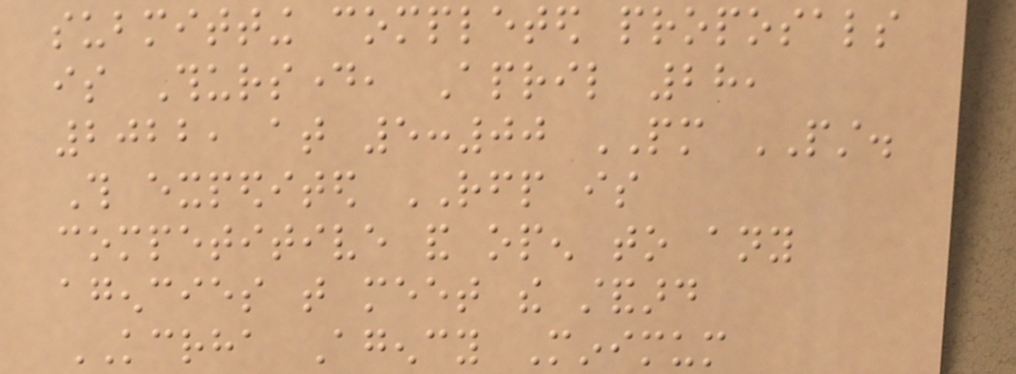submitting completed proposals
is Thursday, April 28,
2022, at 5:00 PM PST.
This expedited RFP is
competitive and open to any
agencies that meet the standard
KCRHA Agency Minimum
